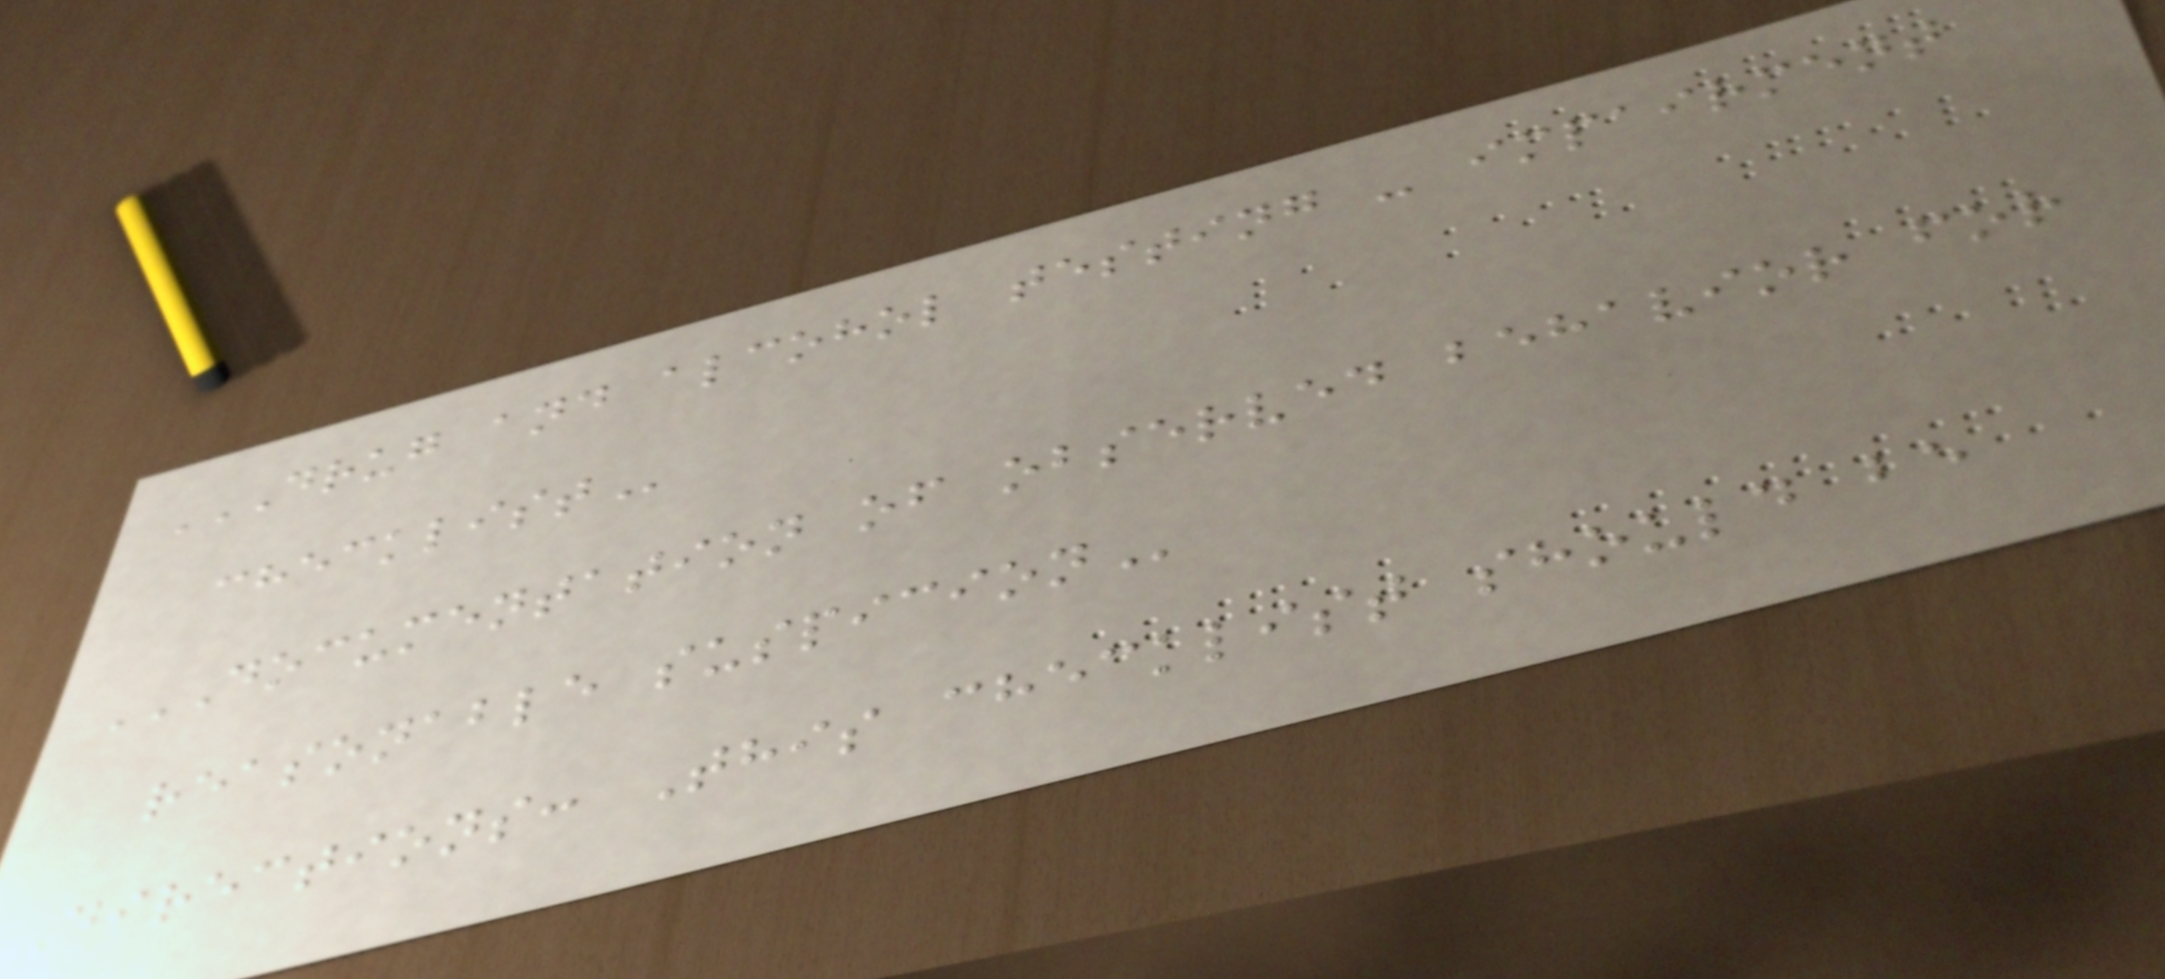DRUG AND ALCOHOL TESTING - IMPAIRMENT
CHECKLIST
DOCUMENTATION OF OBSERVED BEHAVIOR FOR
REASONABLE SUSPICION
Directions: This checklist should be
